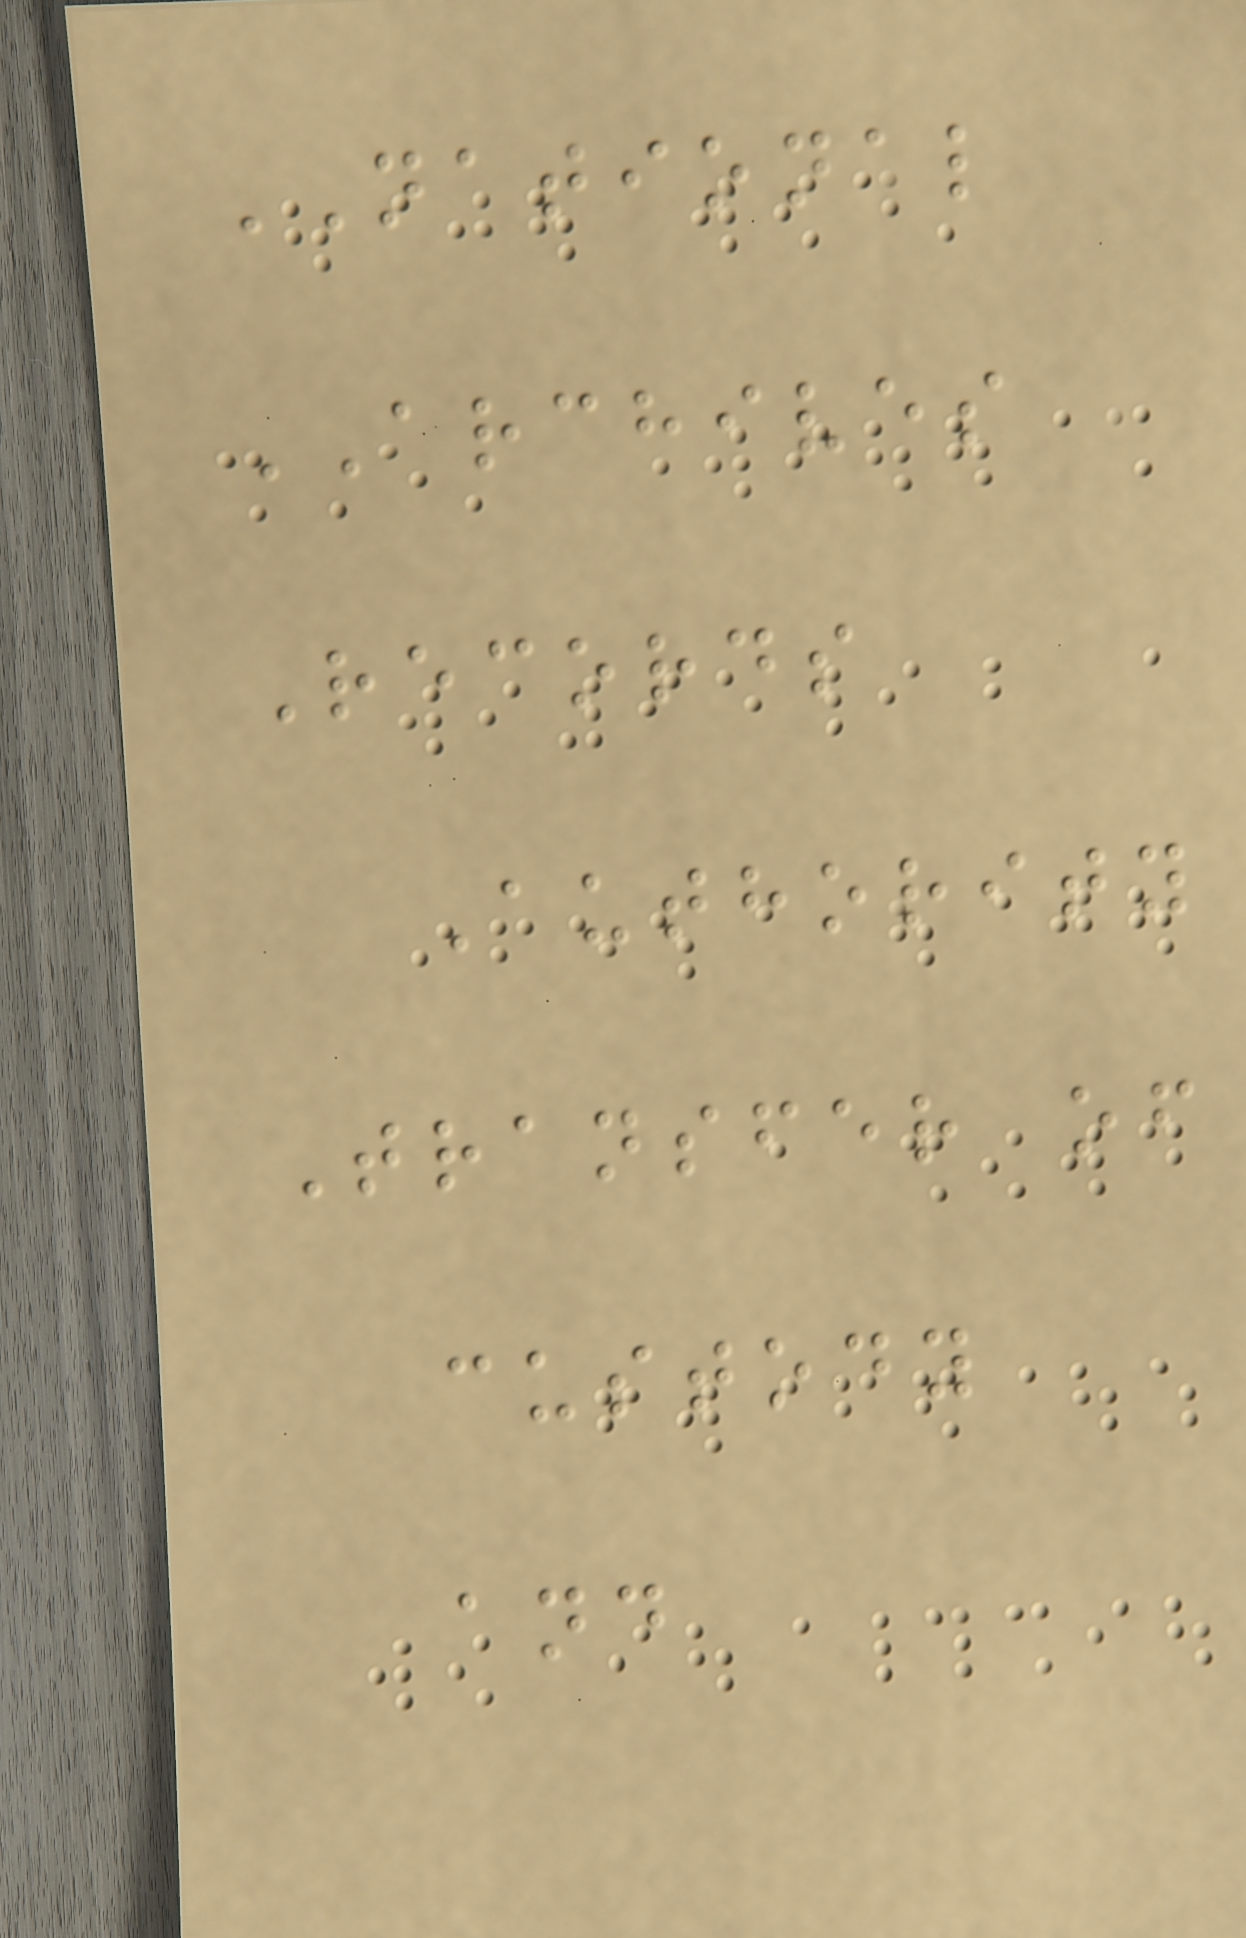NATIONAL
ARCHIVES
Records
Authority
Transfer of
custody
and
